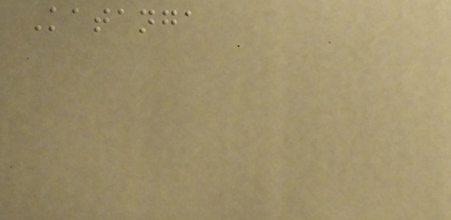Katanga
